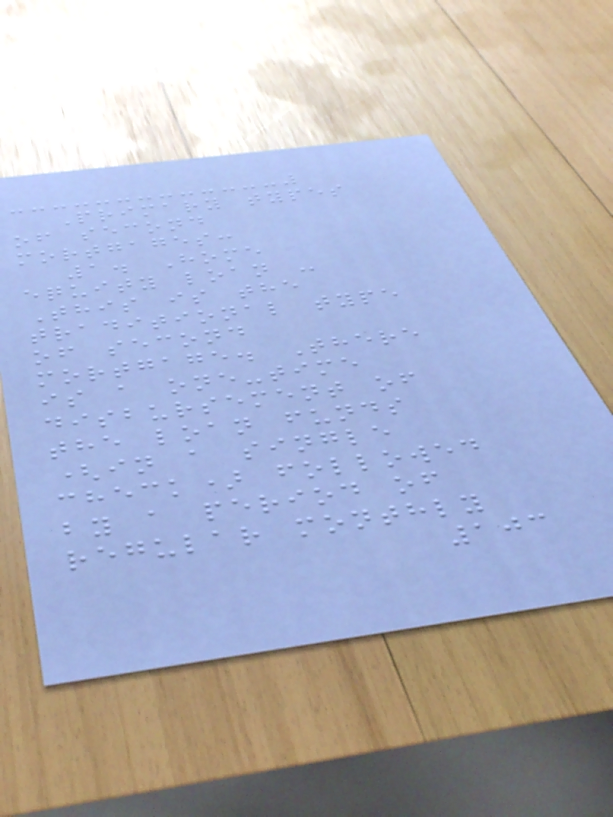Primary types
of second
mortgages:
1. Home
equity loan -
This is the
traditional type
of second
mortgage. There
is a one-time
disbursement of
the loan funds
(in a single
check) followed
by a period of
regular monthly
103
